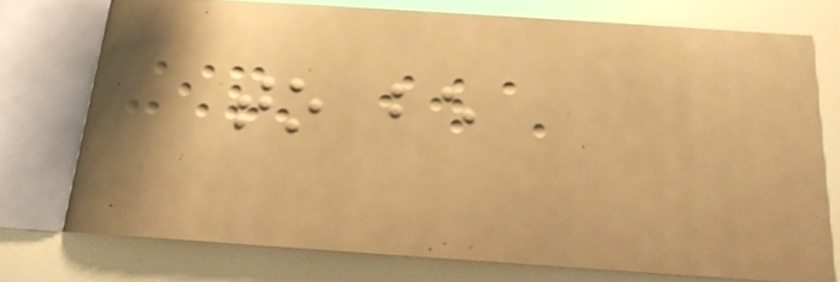to be
